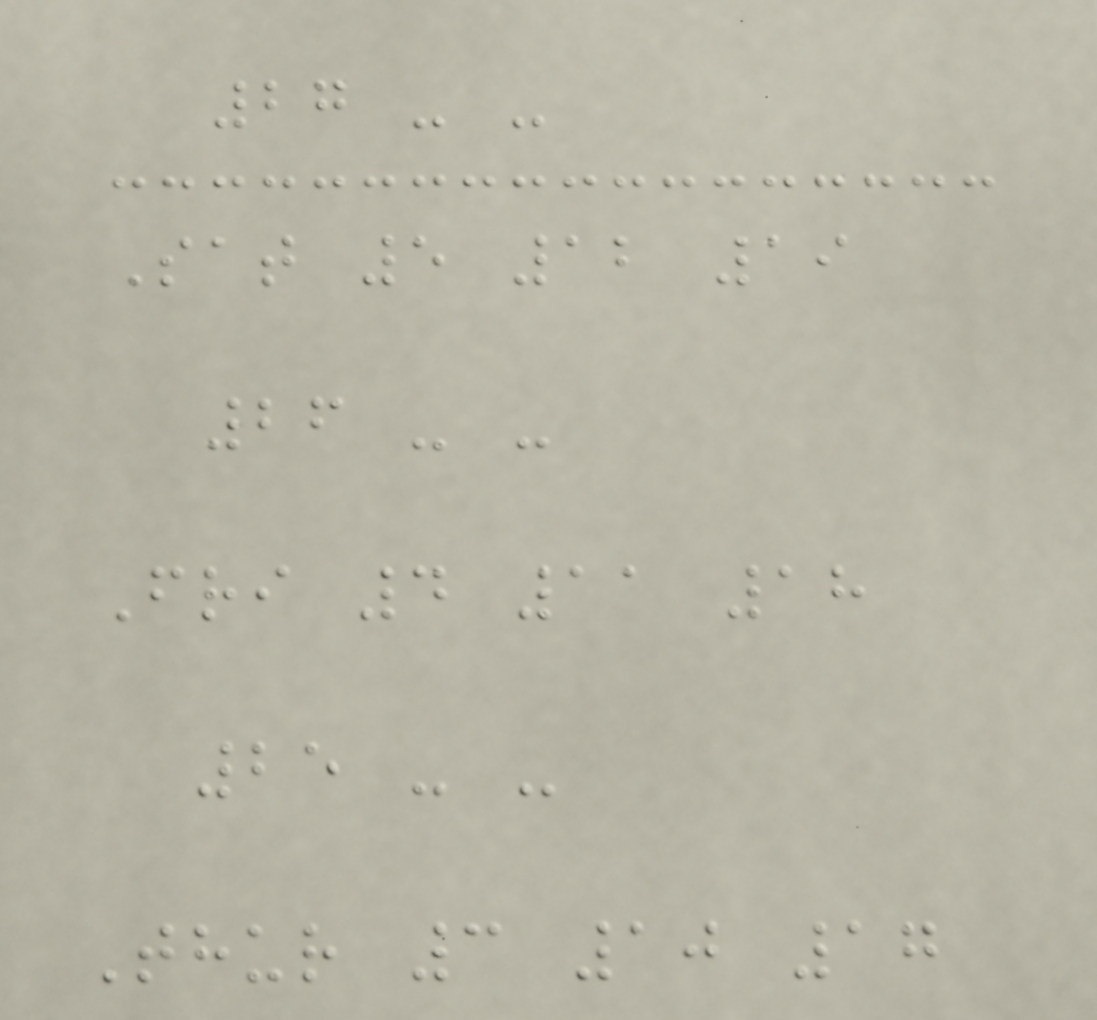27 - -
Sat 5 12 19
26 - -
Fri 4 11 18
25 - -
Thur 3 10 17
